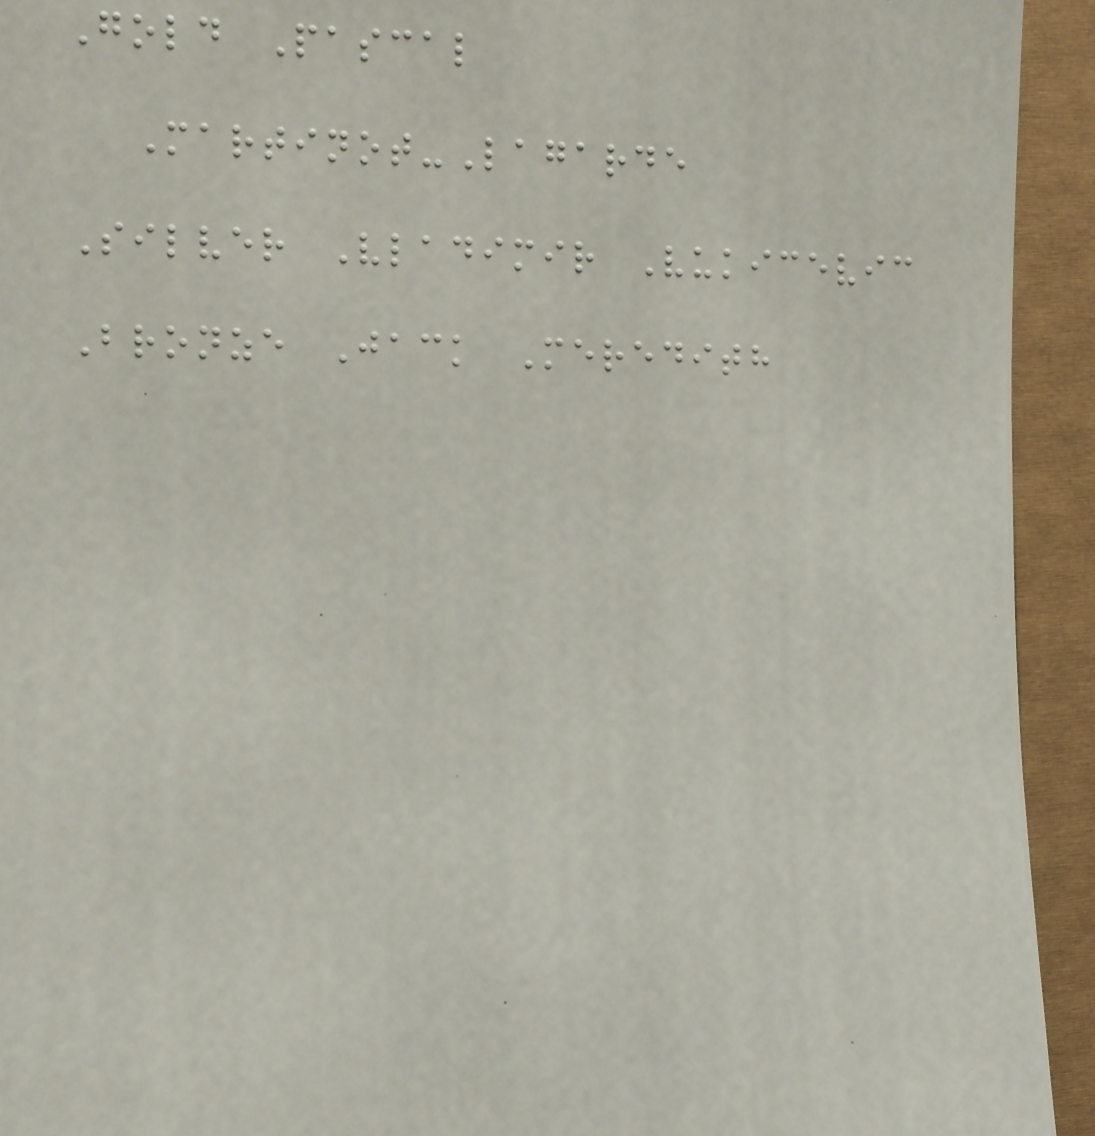Gold Pascal
Martinot-Lagarde
Silver Vladimir Vukicevic
Bronze Jack Meredith
